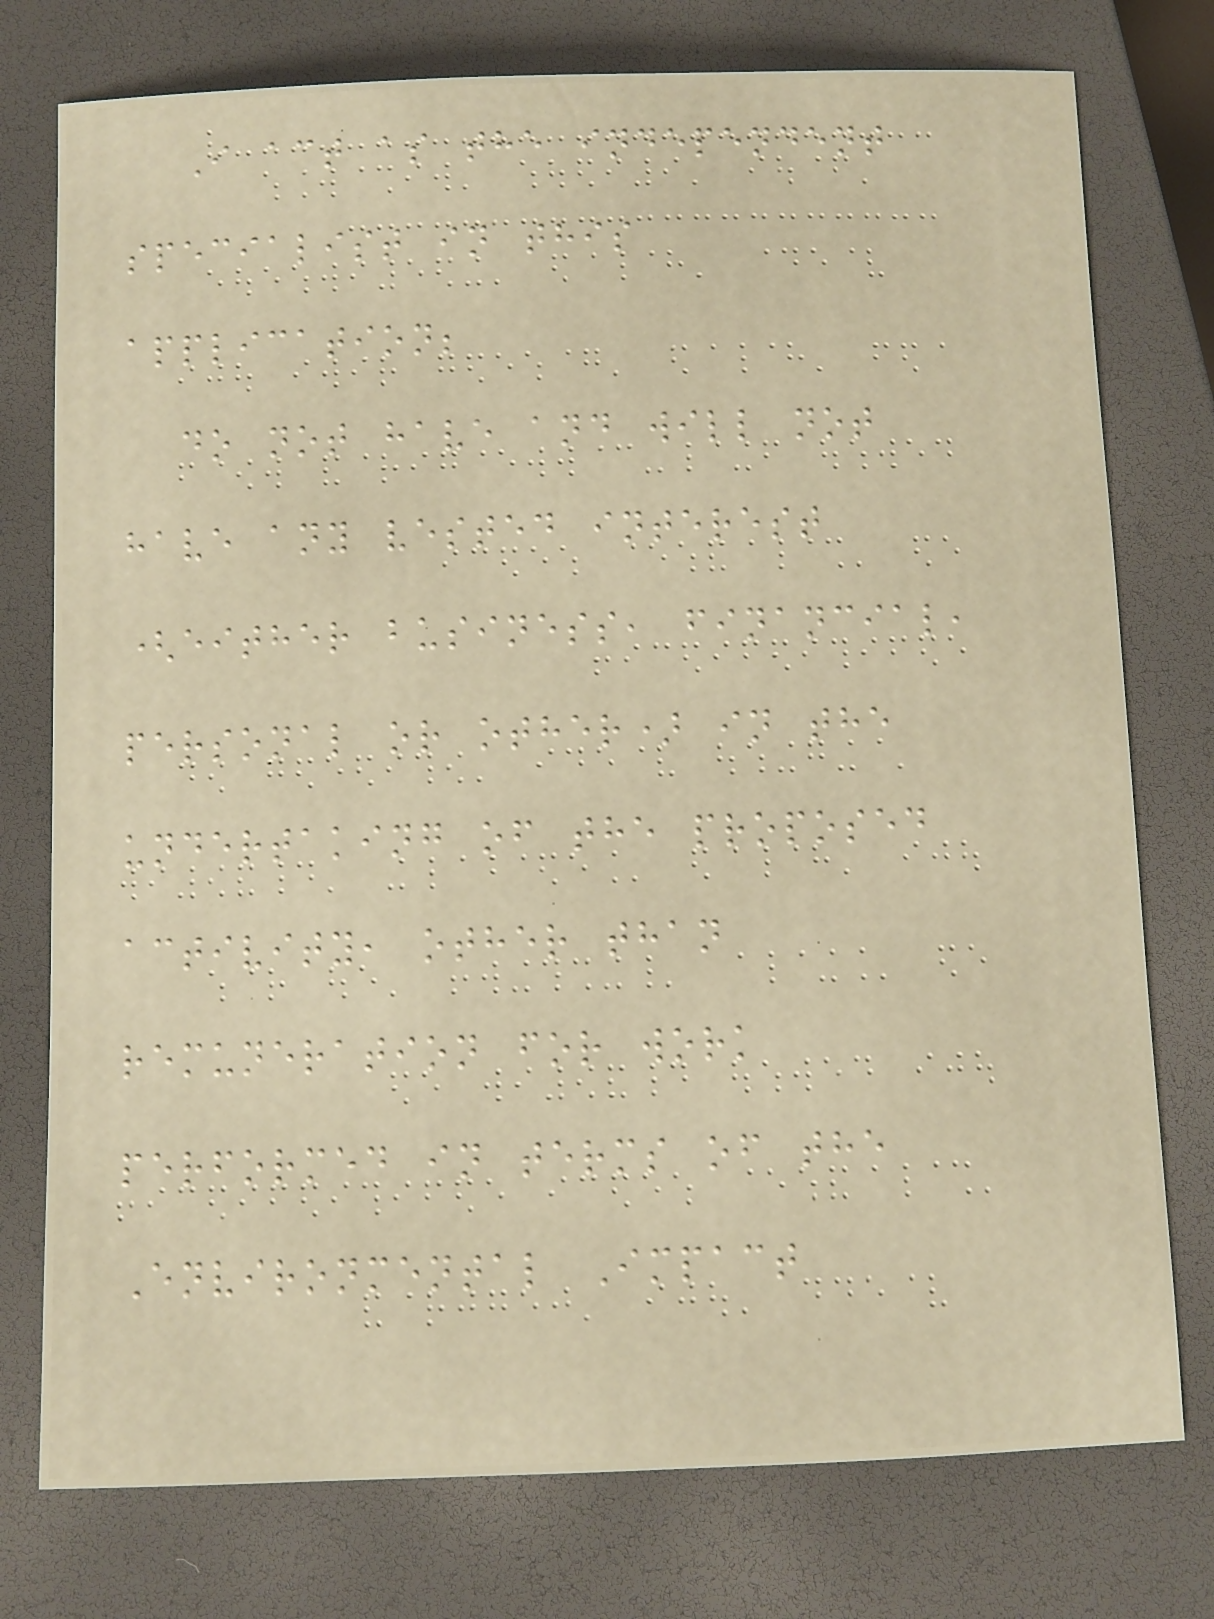I act as the independent
specialist in this
application;
do not have and will not
have any vested interest
(either business, financial,
personal or other) in the
undertaking of the proposed
activity, other than
remuneration for work
performed in terms of the
Environmental Impact
